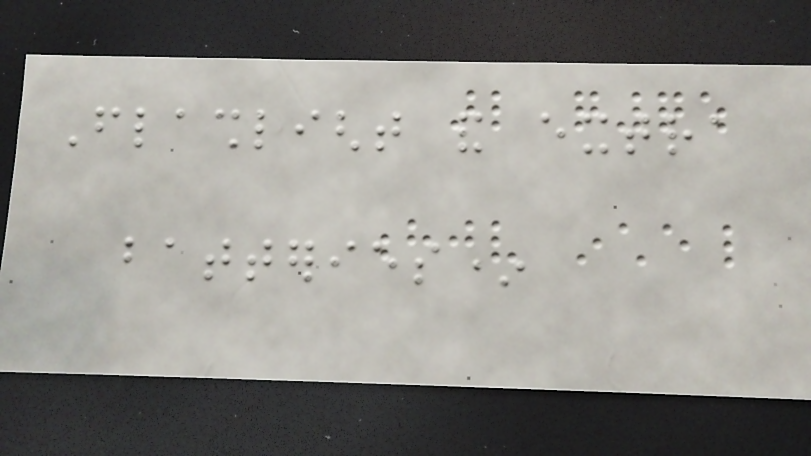Flashlight and extra
batteries*
